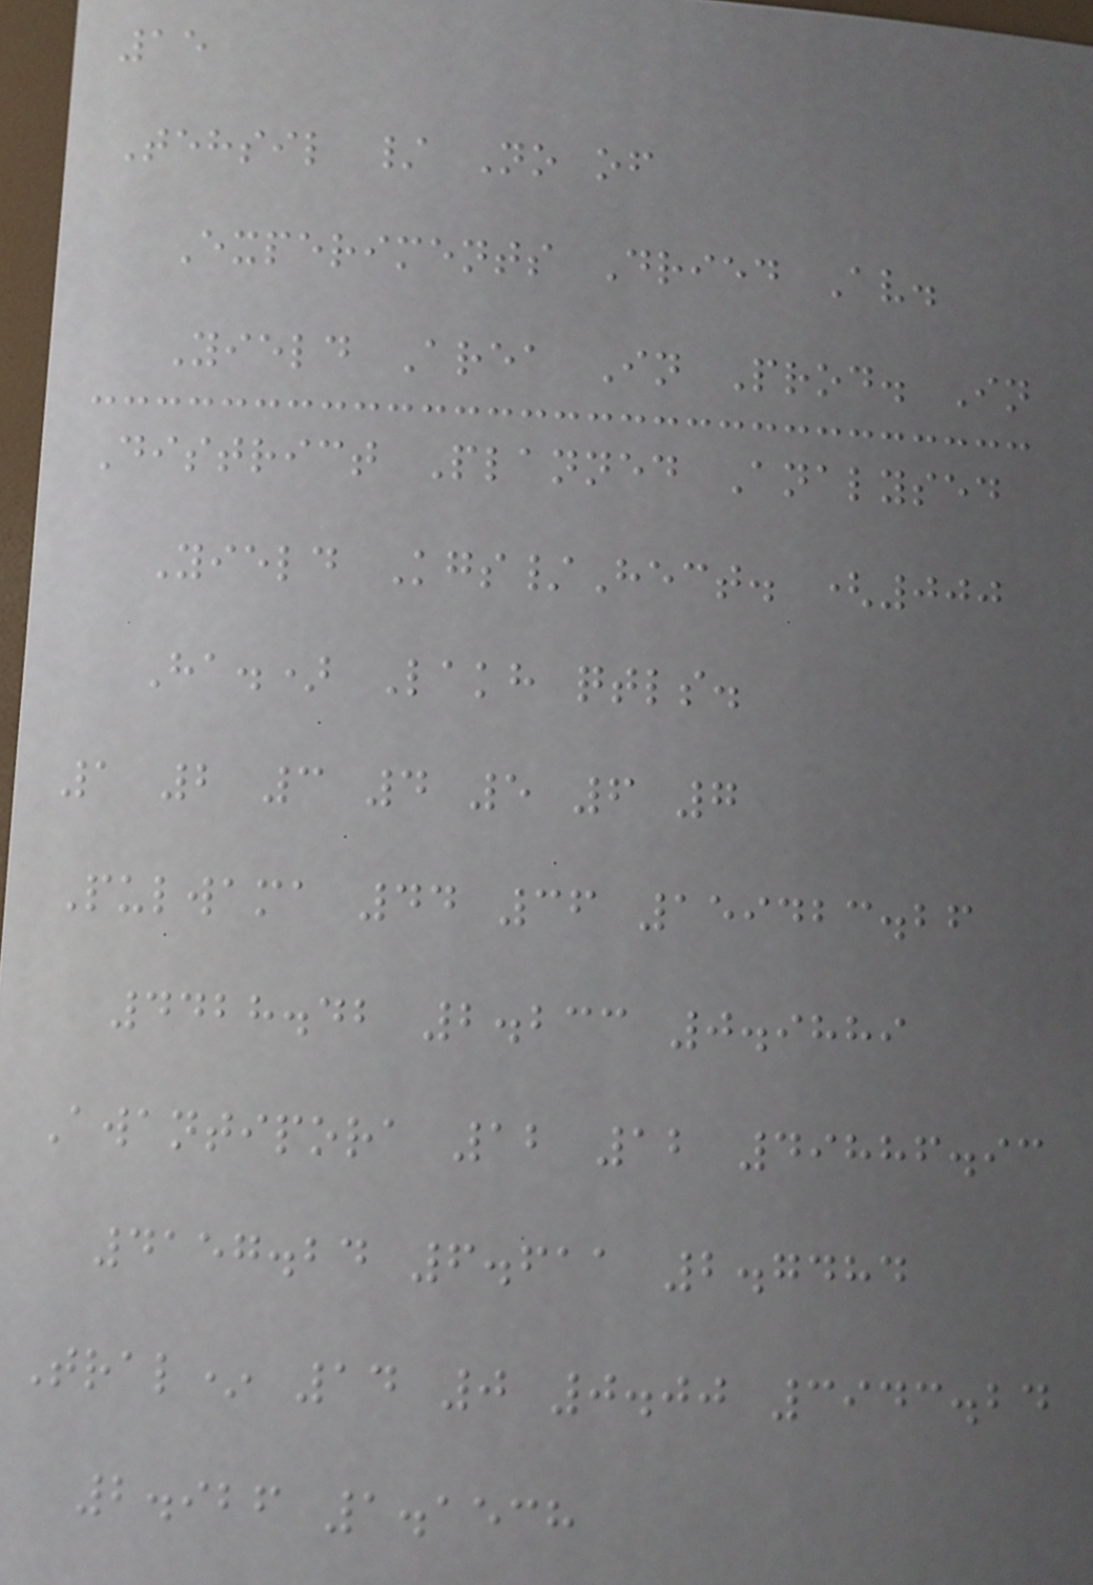15
Tehsil / No of
Experiments Dried Av.
Yield Area In Prod. In
District Planned Analysed
Yield Kgs/Hect. (000
Ha.) Lakh qtls.
1 2 3 4 5 6 7
Pulwama 44 36 159423.26
4428.42 2.233 0.9889
Awantipora 12 12 49886.93
4157.24 6.611 2.7484
Tral* 14 0 0.00 3943.24
2.926 1.1538
